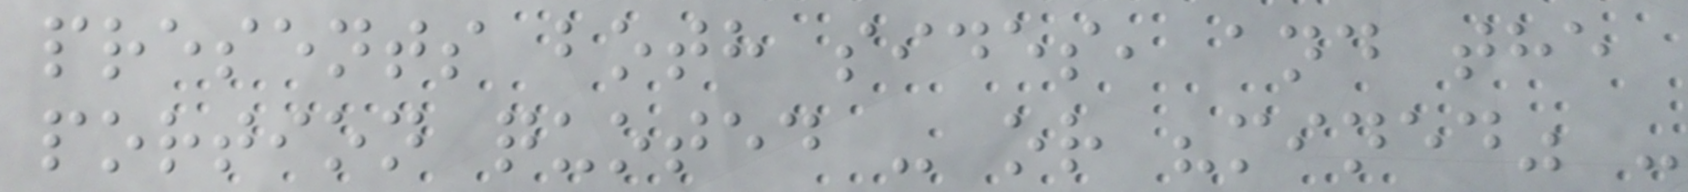presents both sides, and the
portion quoted - or "mined" -
